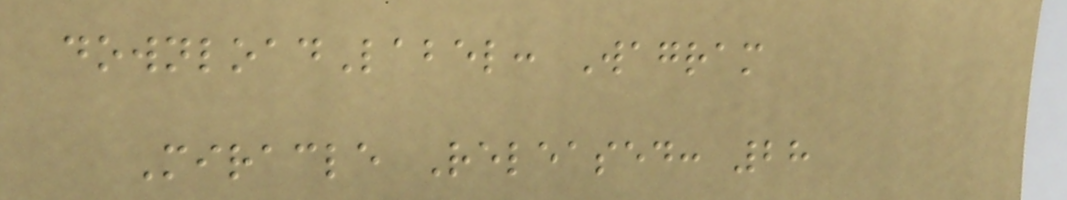downloadLabel: Wagram
Miracle Released: 28
